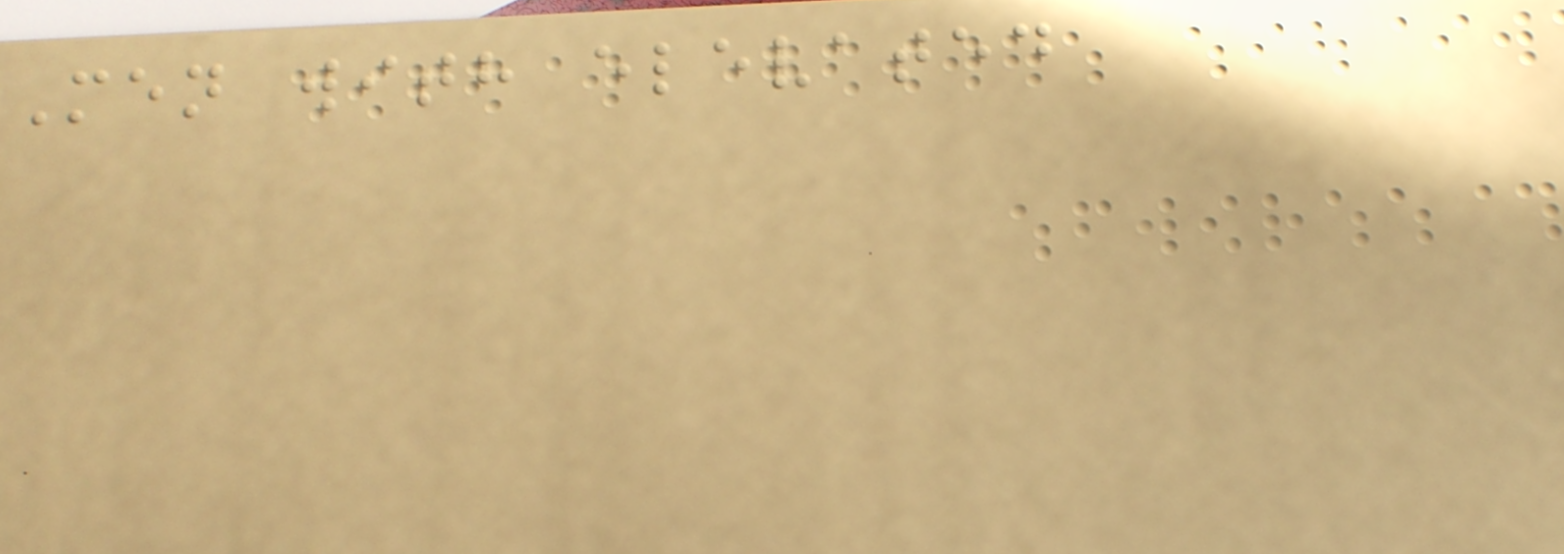Men with elevated
